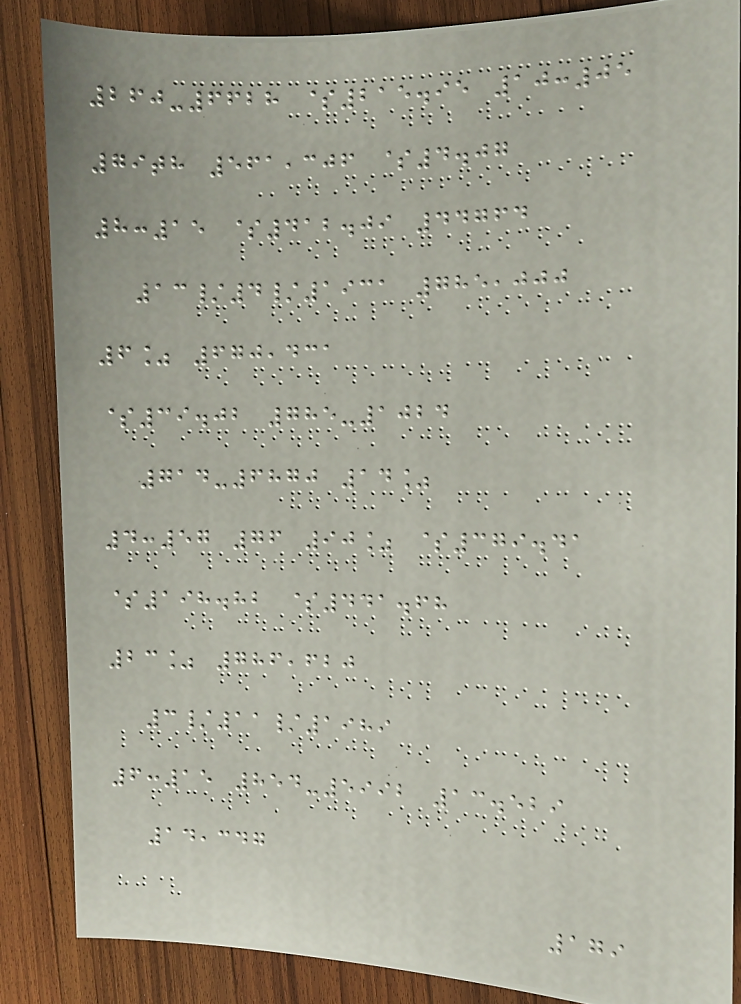260-6628 $215.95 10:05
79th 561,306 $4.07
8:15 $412.09 44764
13/4/1931 785,000
6% 670,431
$39.02 785-1024
714-6870 14%
4:57 76 90% $379.41
$198.82 $441.68
23% 786,620
3/11/1989
6:15 854-5992 13.529
14,347
179
